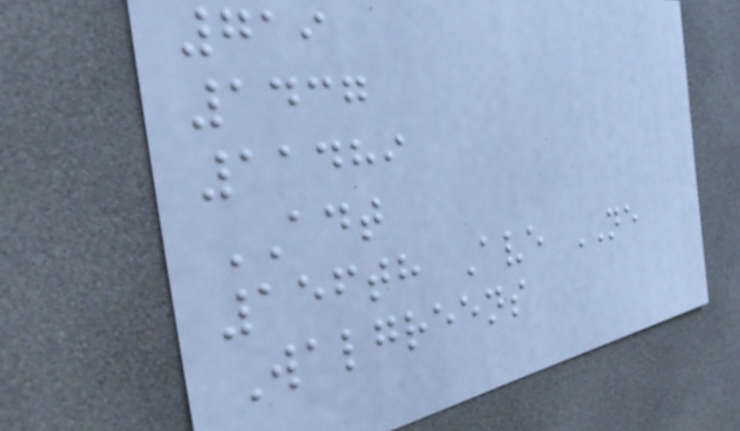719
1437
11489
ADT
156th Ave NE
Walgreens
